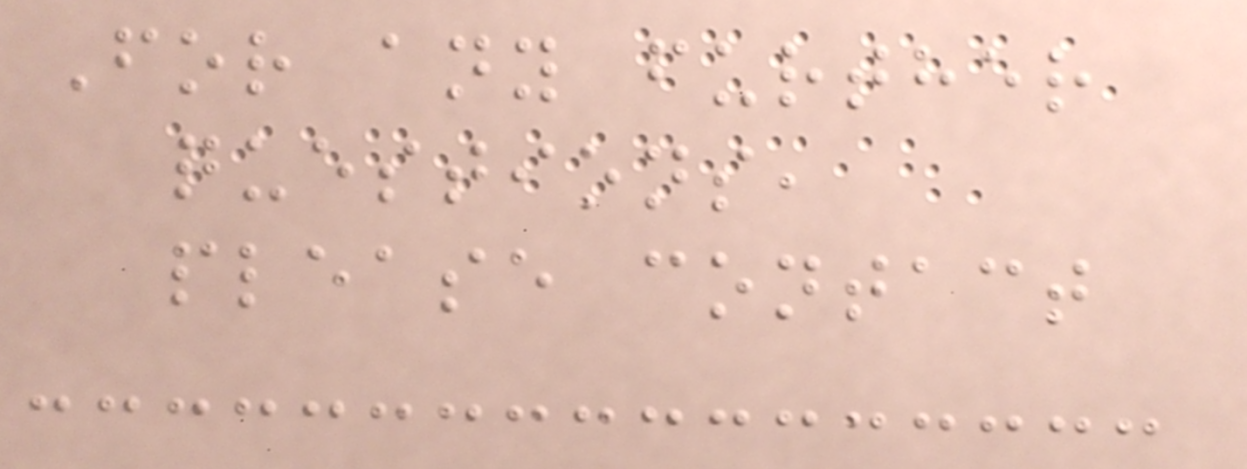For any further
questions,
please contact
